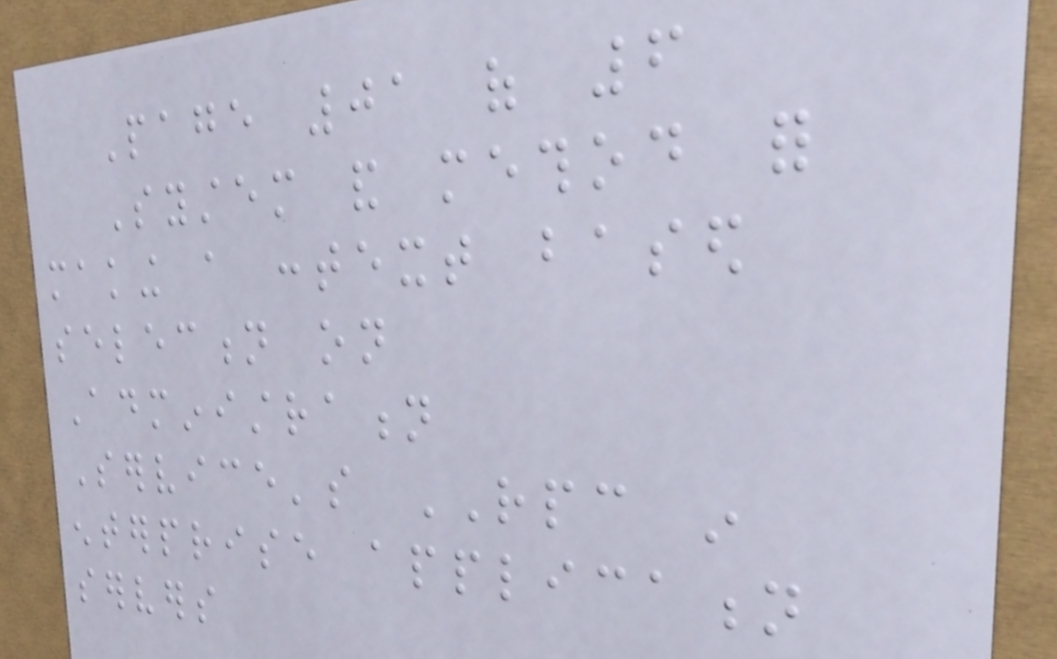Page 01 of 6
System and method for
making a context based
selection on
Administration
Service's RPC in
enterprise application
servers
